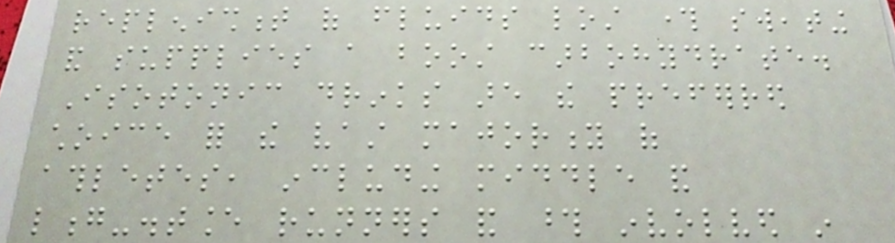replenishment of fluids lost through sweating
and supplies a boost carbohydrate.
Isotonic drinks are the preferred
choice for the vast majority of
athletes, including middle and
long-distance runners and those involved in
